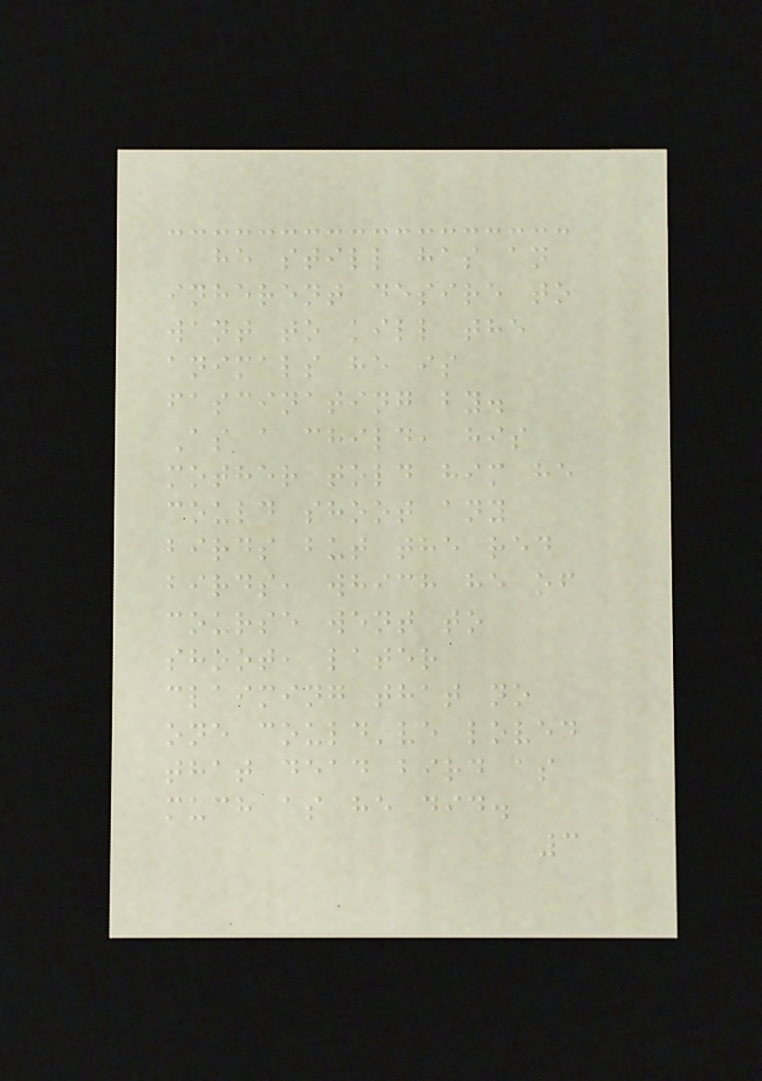he still has an
inherent desire to
want to kill the
animals he is
fascinating by.
As a child, his
mother told him he
could shoot any
birds but the red
birds, which he of
course went to
shoot, later
claiming that no
one could've loved
that dead bird as
much as he did.
3
